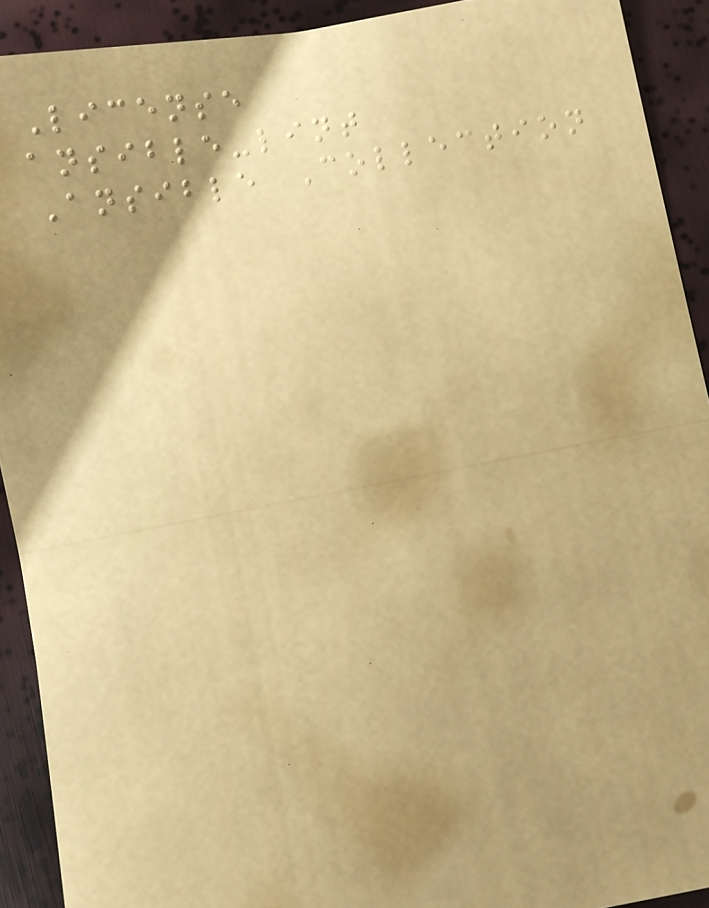License
ansible-lint
Ansible Collection
